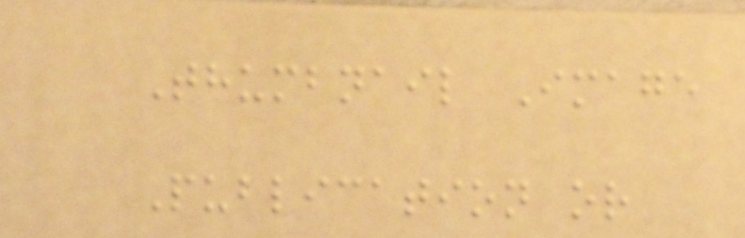Thumbnail Image
Publication or
